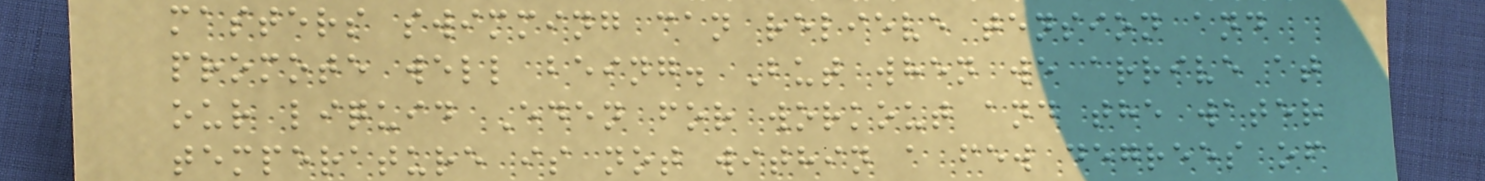masters swimming can relieve tension and
promote well being. But when we arrive at
our liquid Eden for workout and the water
temperature is not within a few degrees of
